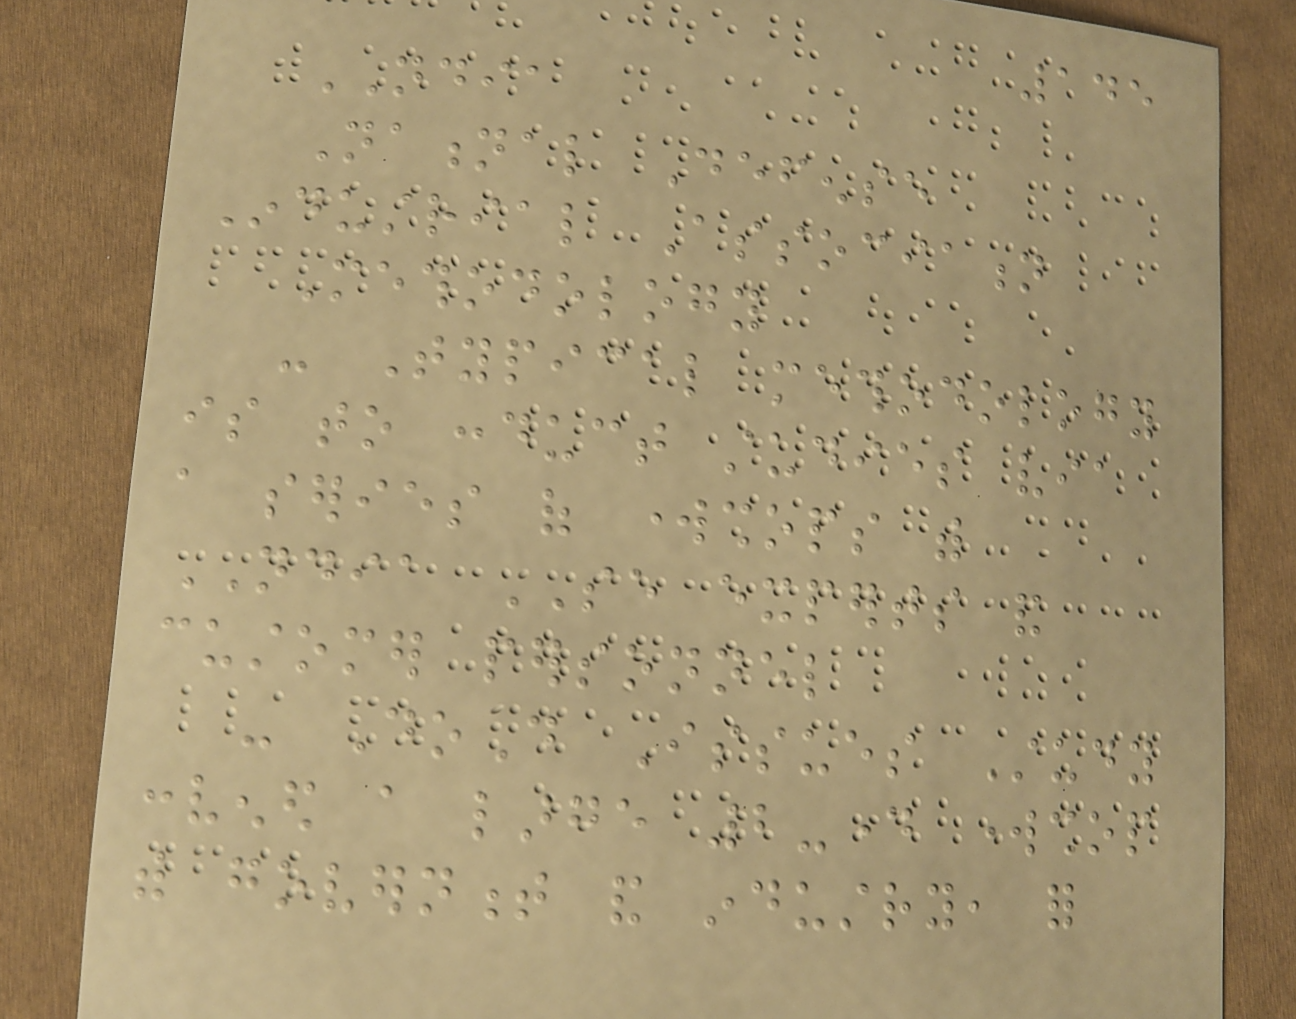145
NDIA
National Defense
Industrial Association
Methodology
- Typical methodology
is to conduct studies via
a series of workshops with
NDIA SE experts and
customer personnel
- DoD Issues Study
convened a large 2-day workshop
with government and industry, for
